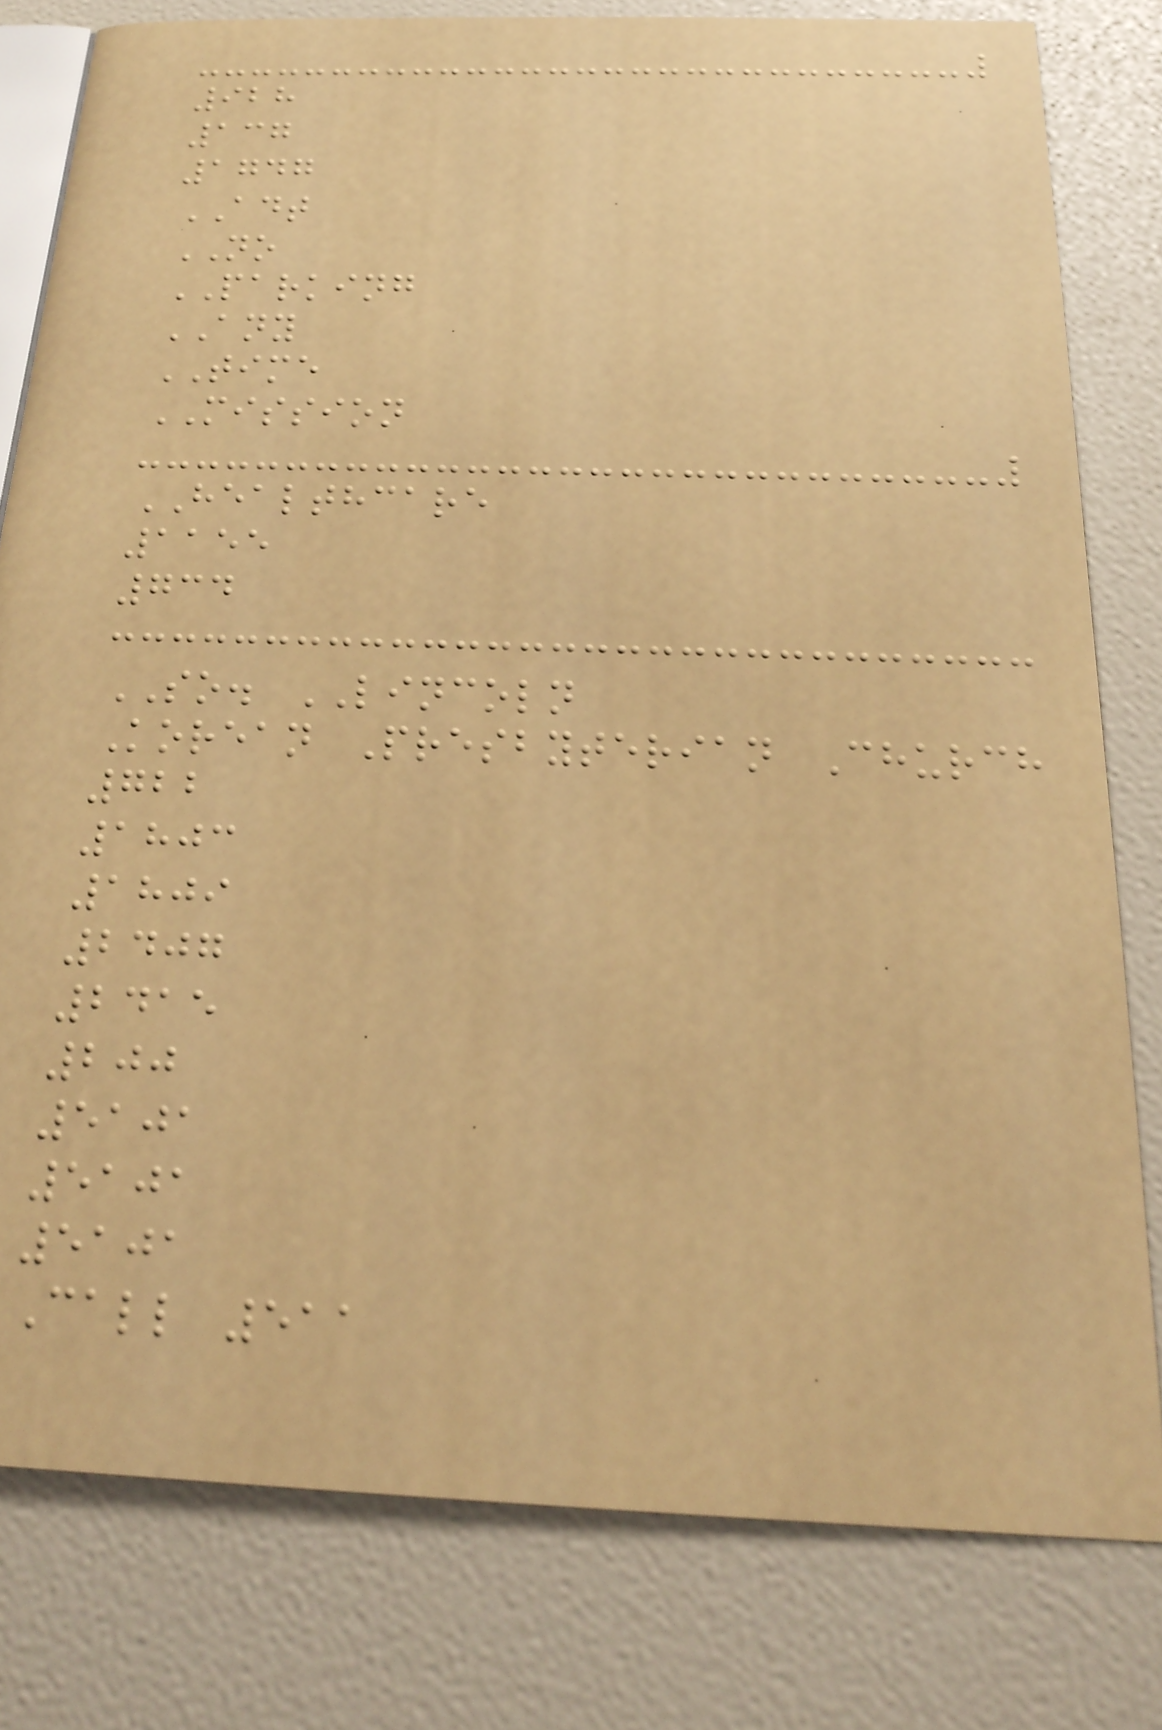928
137
1747
ADT
NO
PARKING
ANY
TIME
MISSION
HEALTHCARE
1155
734
SO. LINCOLN
Korean Presbyterian Church
722
1803
1809
2407
2415
200
5101
5101
5101
Call 511
